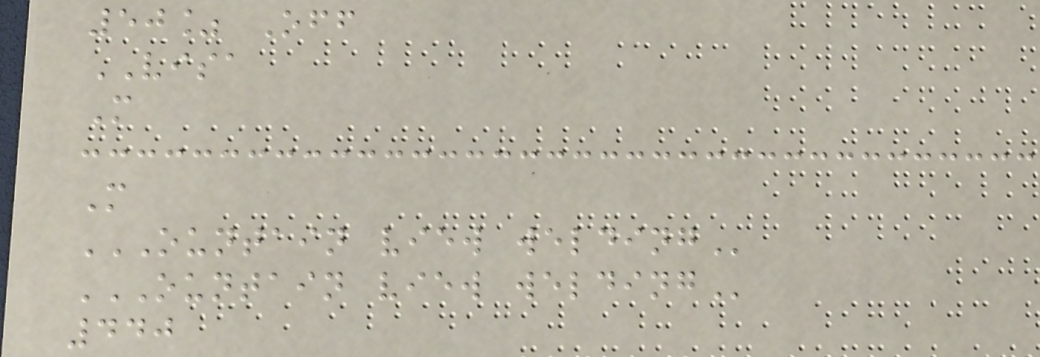50% Off
VISA
M
M
OUNTAIN VIEW WELDING
OUNTAIN VIEW WELDING
440
